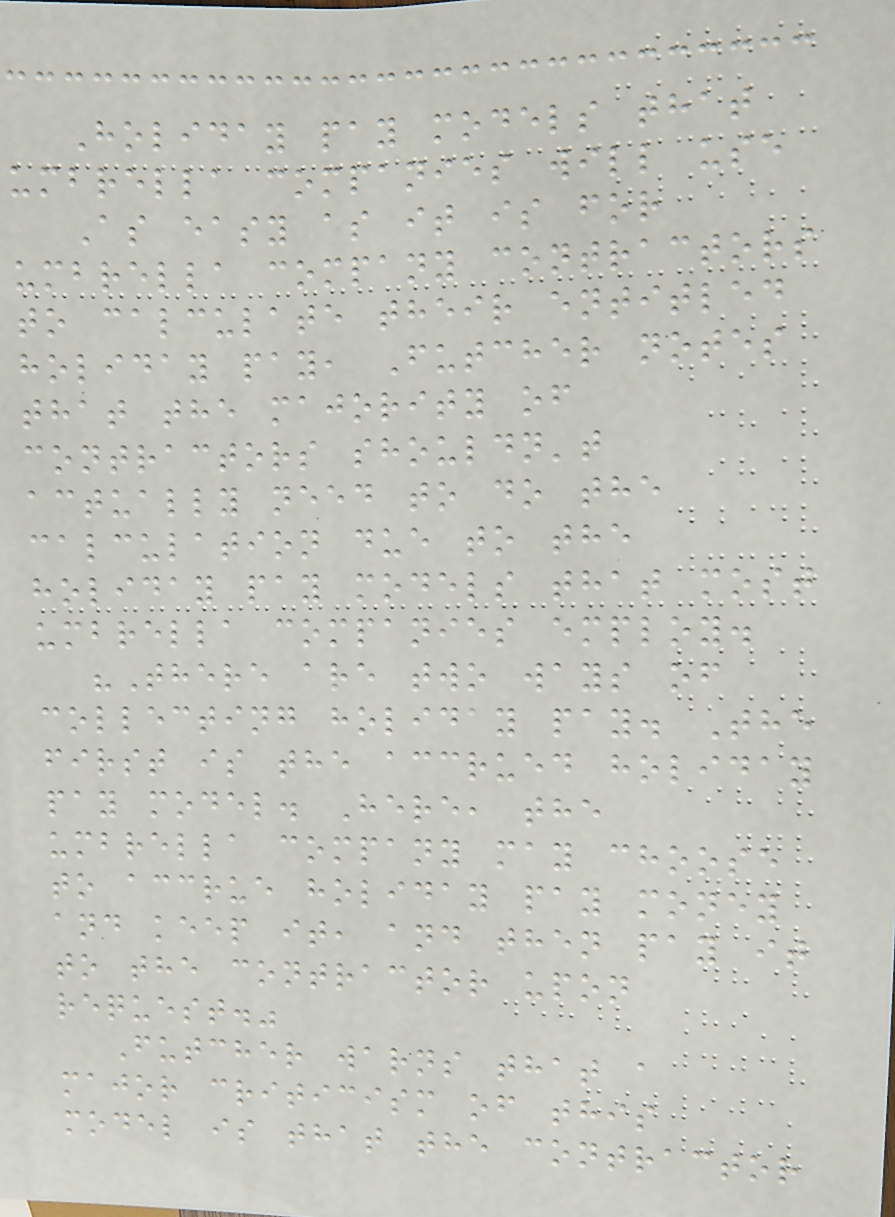Holiday pay models that
umbrella companies will use
As easy as it is for
umbrella company contractors
to calculate their entitled
holiday pay, Futcher notes
that the majority of
contractors shouldn't
actually need to do the
calculation due to the
holiday pay models that most
umbrella companies employ.
"There are two ways of
collecting holiday pay. The
first is the accrued holiday
pay model. Here, the
umbrella company may choose
to accrue holiday pay money
and keep it, and then pay it
to the contractor upon
request."
Futcher warns that a
major criticism of this
model is that the contractor
